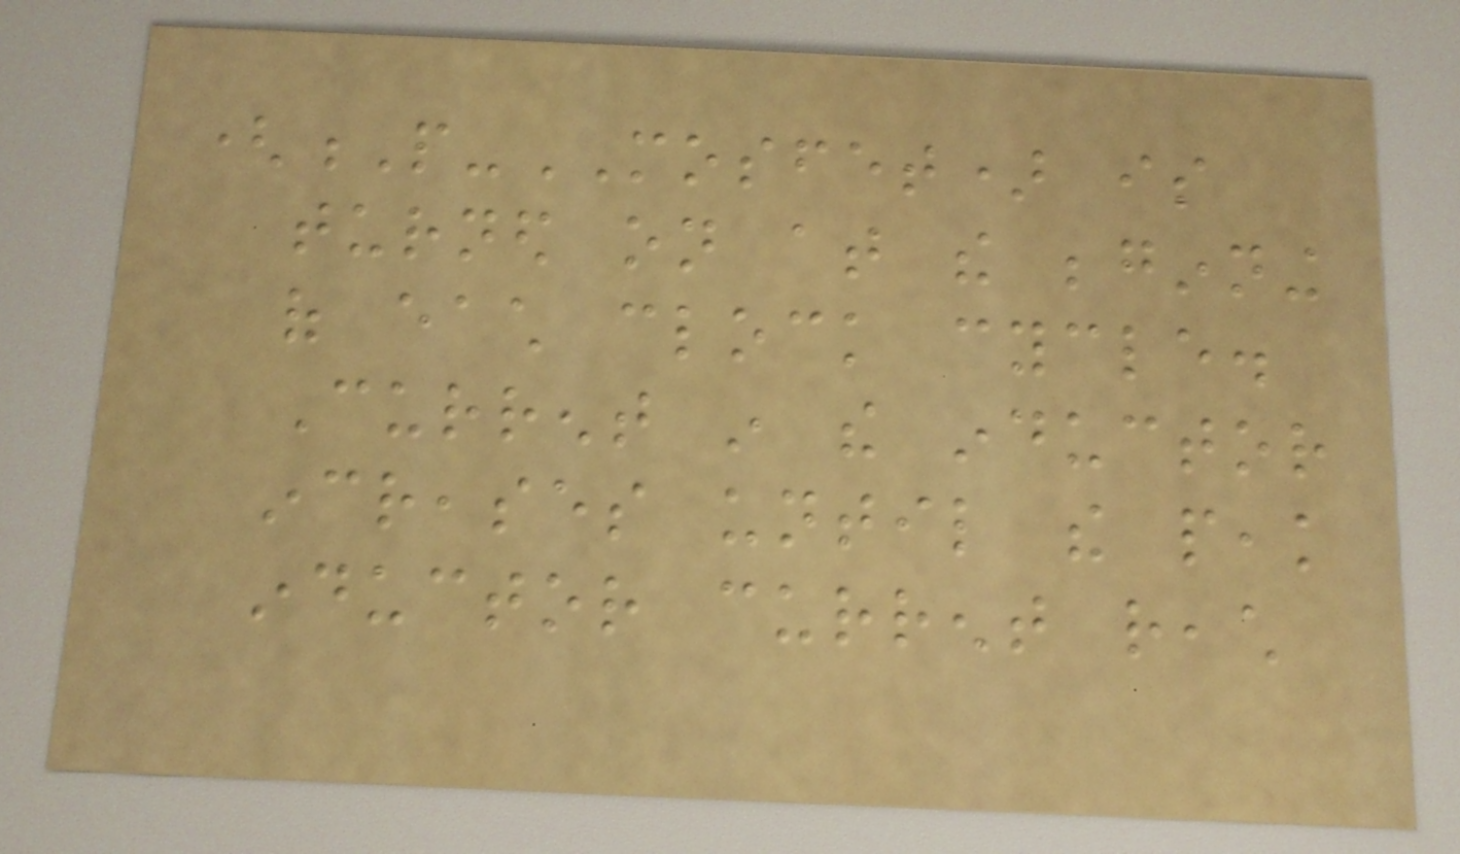(P-MOSFET) is
turned on at the beginning
of each clock cycle.
Current in the inductor
increases until the peak
inductor current reach
